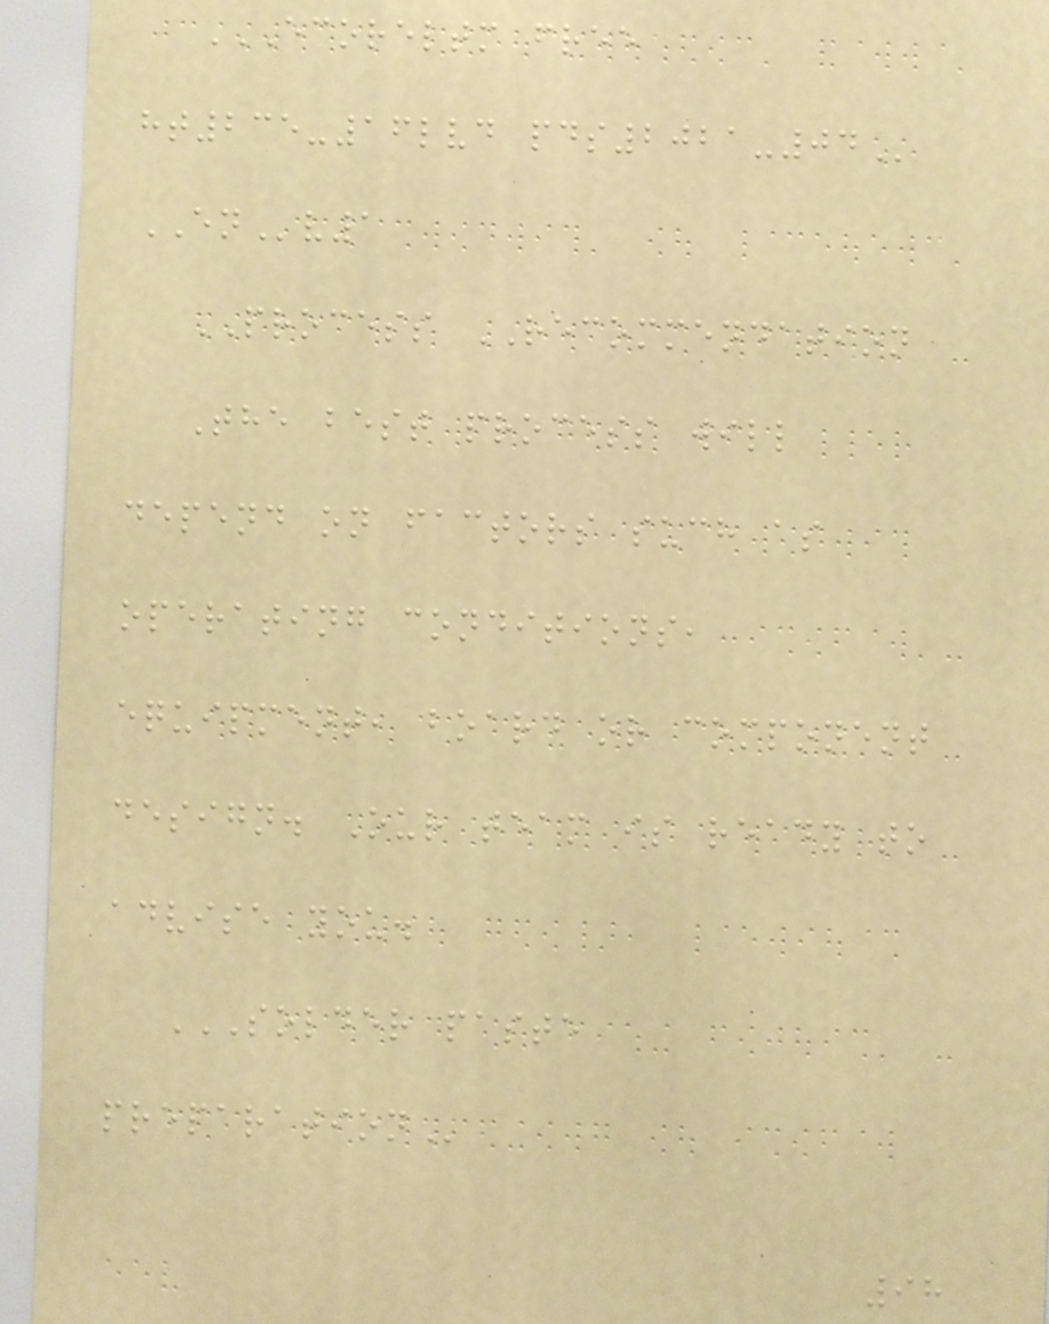ECORELTM FREE
HT235-16LVD PDS2021-04
ENv1
PROCESS RECOMMENDATION
The best process will
depend on factors such as
operating conditions,
equipment, board or component
design. Our team is ready to
advise you.
SOLDER PASTE
PREPARATION
98
